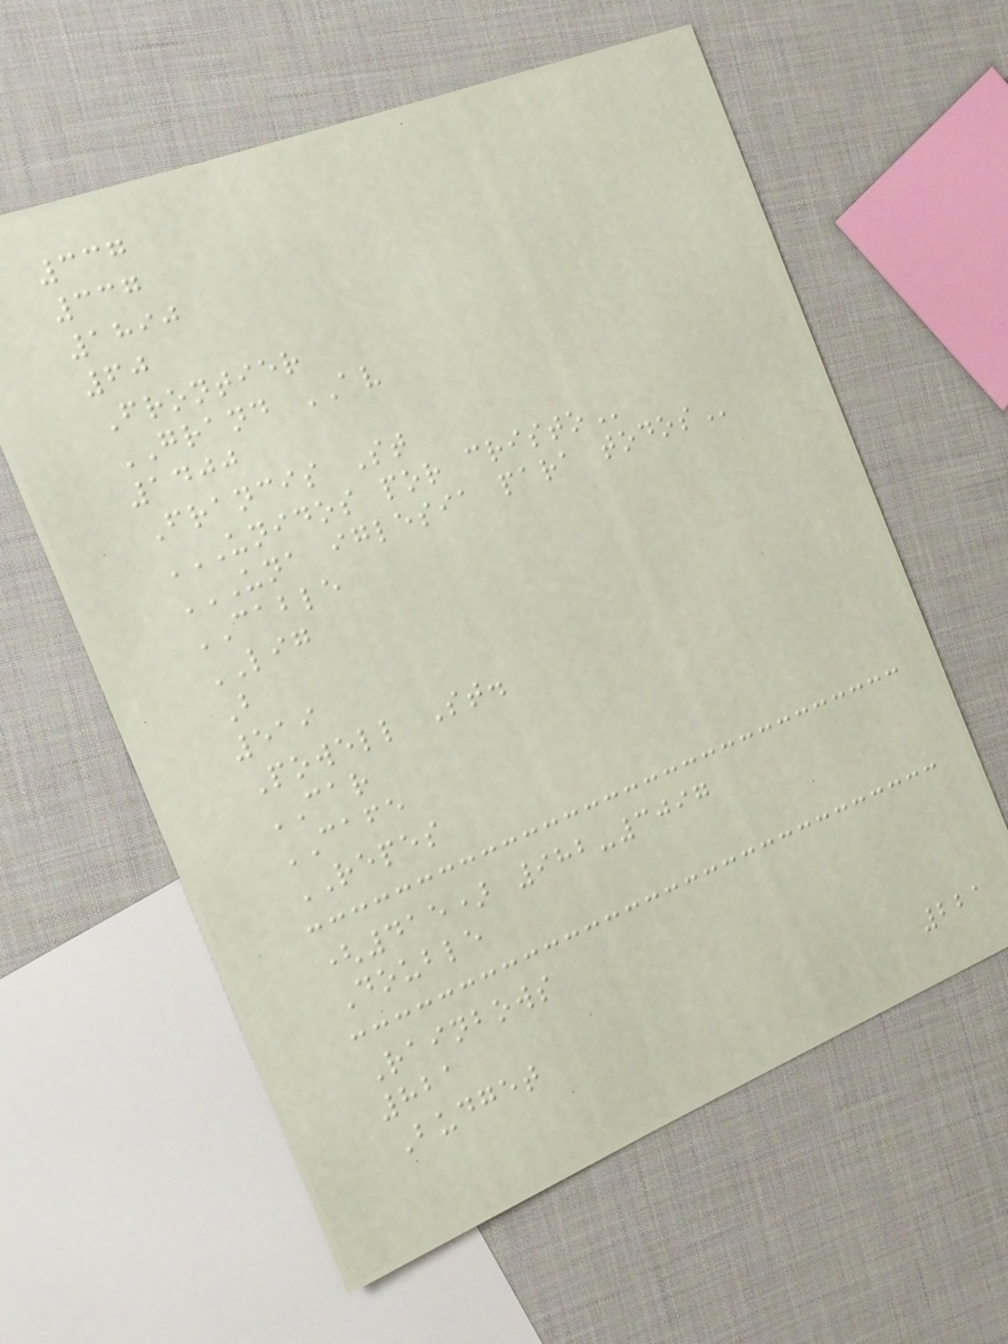337
337
1890
60
Frontier
GRAND AV
1400
Francis St
UNIDOS POR CRISTO
UNA IGLESIA PARA TODOS
CABLE
LIG
B
519
Powell St.
CAR
CAFE
REPES
(415) 982-3097
Double
Rainbows
821
Budget
221
